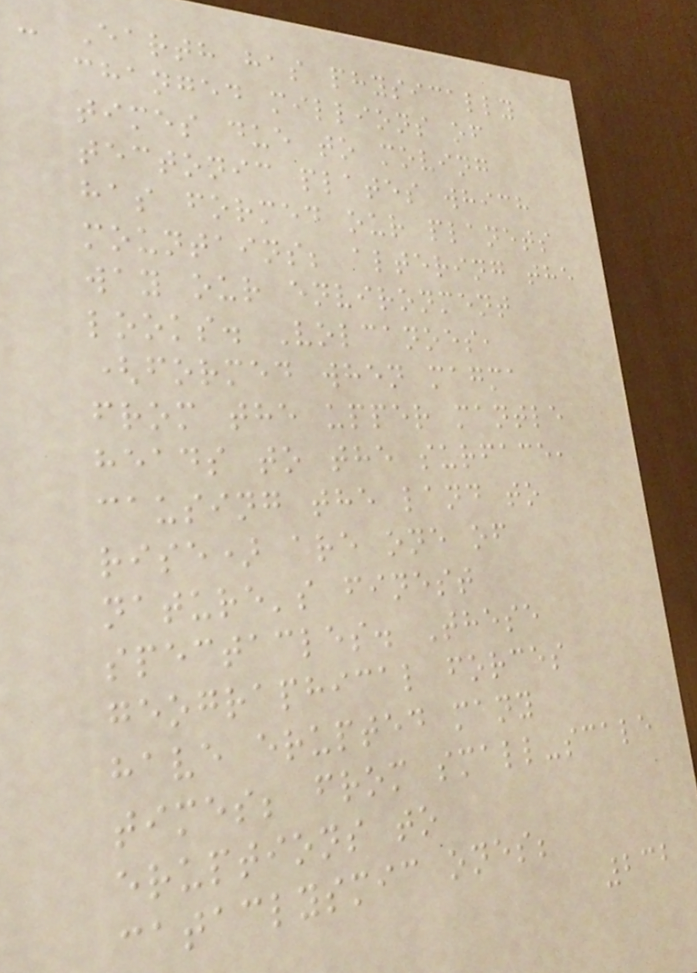- Earth has physically
changed millions of
times due to moving
tectonic plates which
has formed our planets
mountains; altering the
way our environment
looks. Volcanoes,
(formed when magma
from the upper mantle
heads to the surface,
causing the land to
rise) are one of
nature's finest
spectacles. These
geographical forces
have erupted many
times; from small-scale
eruptions to
cataclysmic ones;
232
